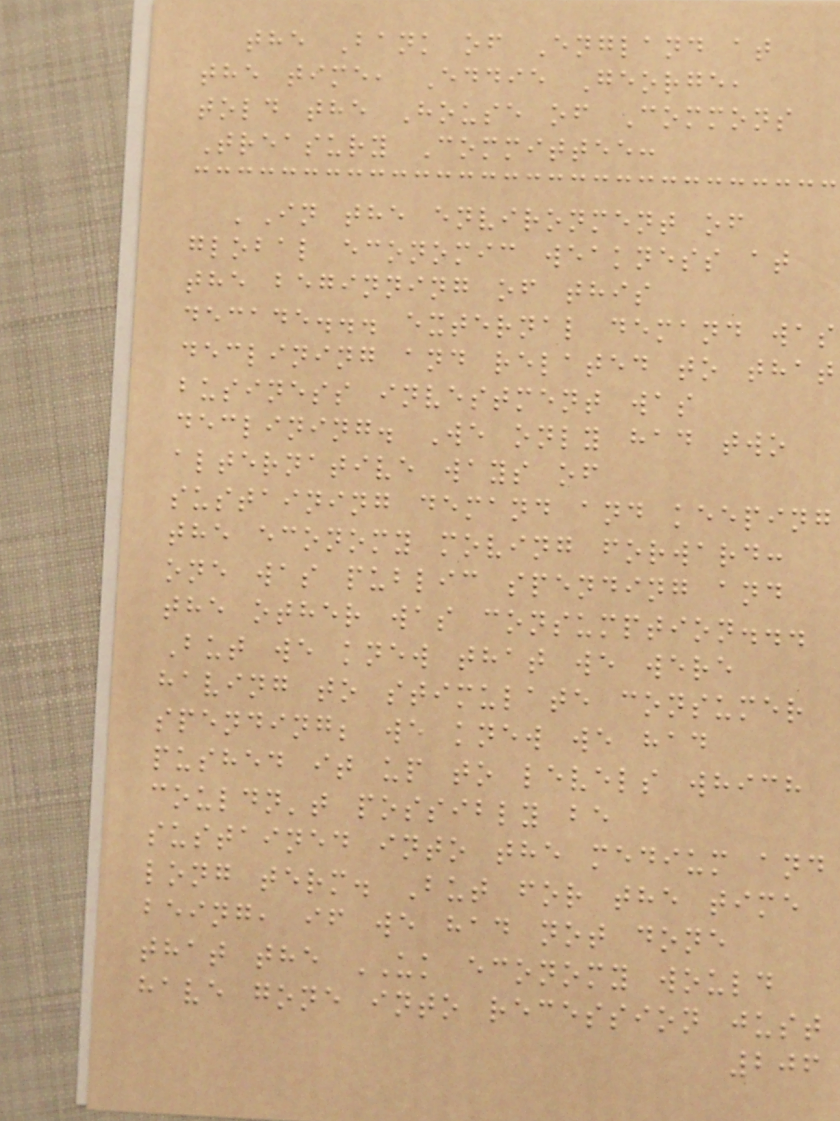the Bank of England at
the time, Eddie George,
told the House of Commons
Treasury Committee:
'In the environment of
global economic weakness at
the beginning of this
decade... external demand was
declining and related to that
business investment was
declining. We only had two
alternative ways of
sustaining demand and keeping
the economy moving forward:
one was public spending and
the other was consumption...
But we knew that we were
having to stimulate consumer
spending; we knew we had
pushed it up to levels which
couldn't possibly be
sustained into the medium and
long term. But for the time
being, if we had not done
that the UK economy would
have gone into recession just
206
